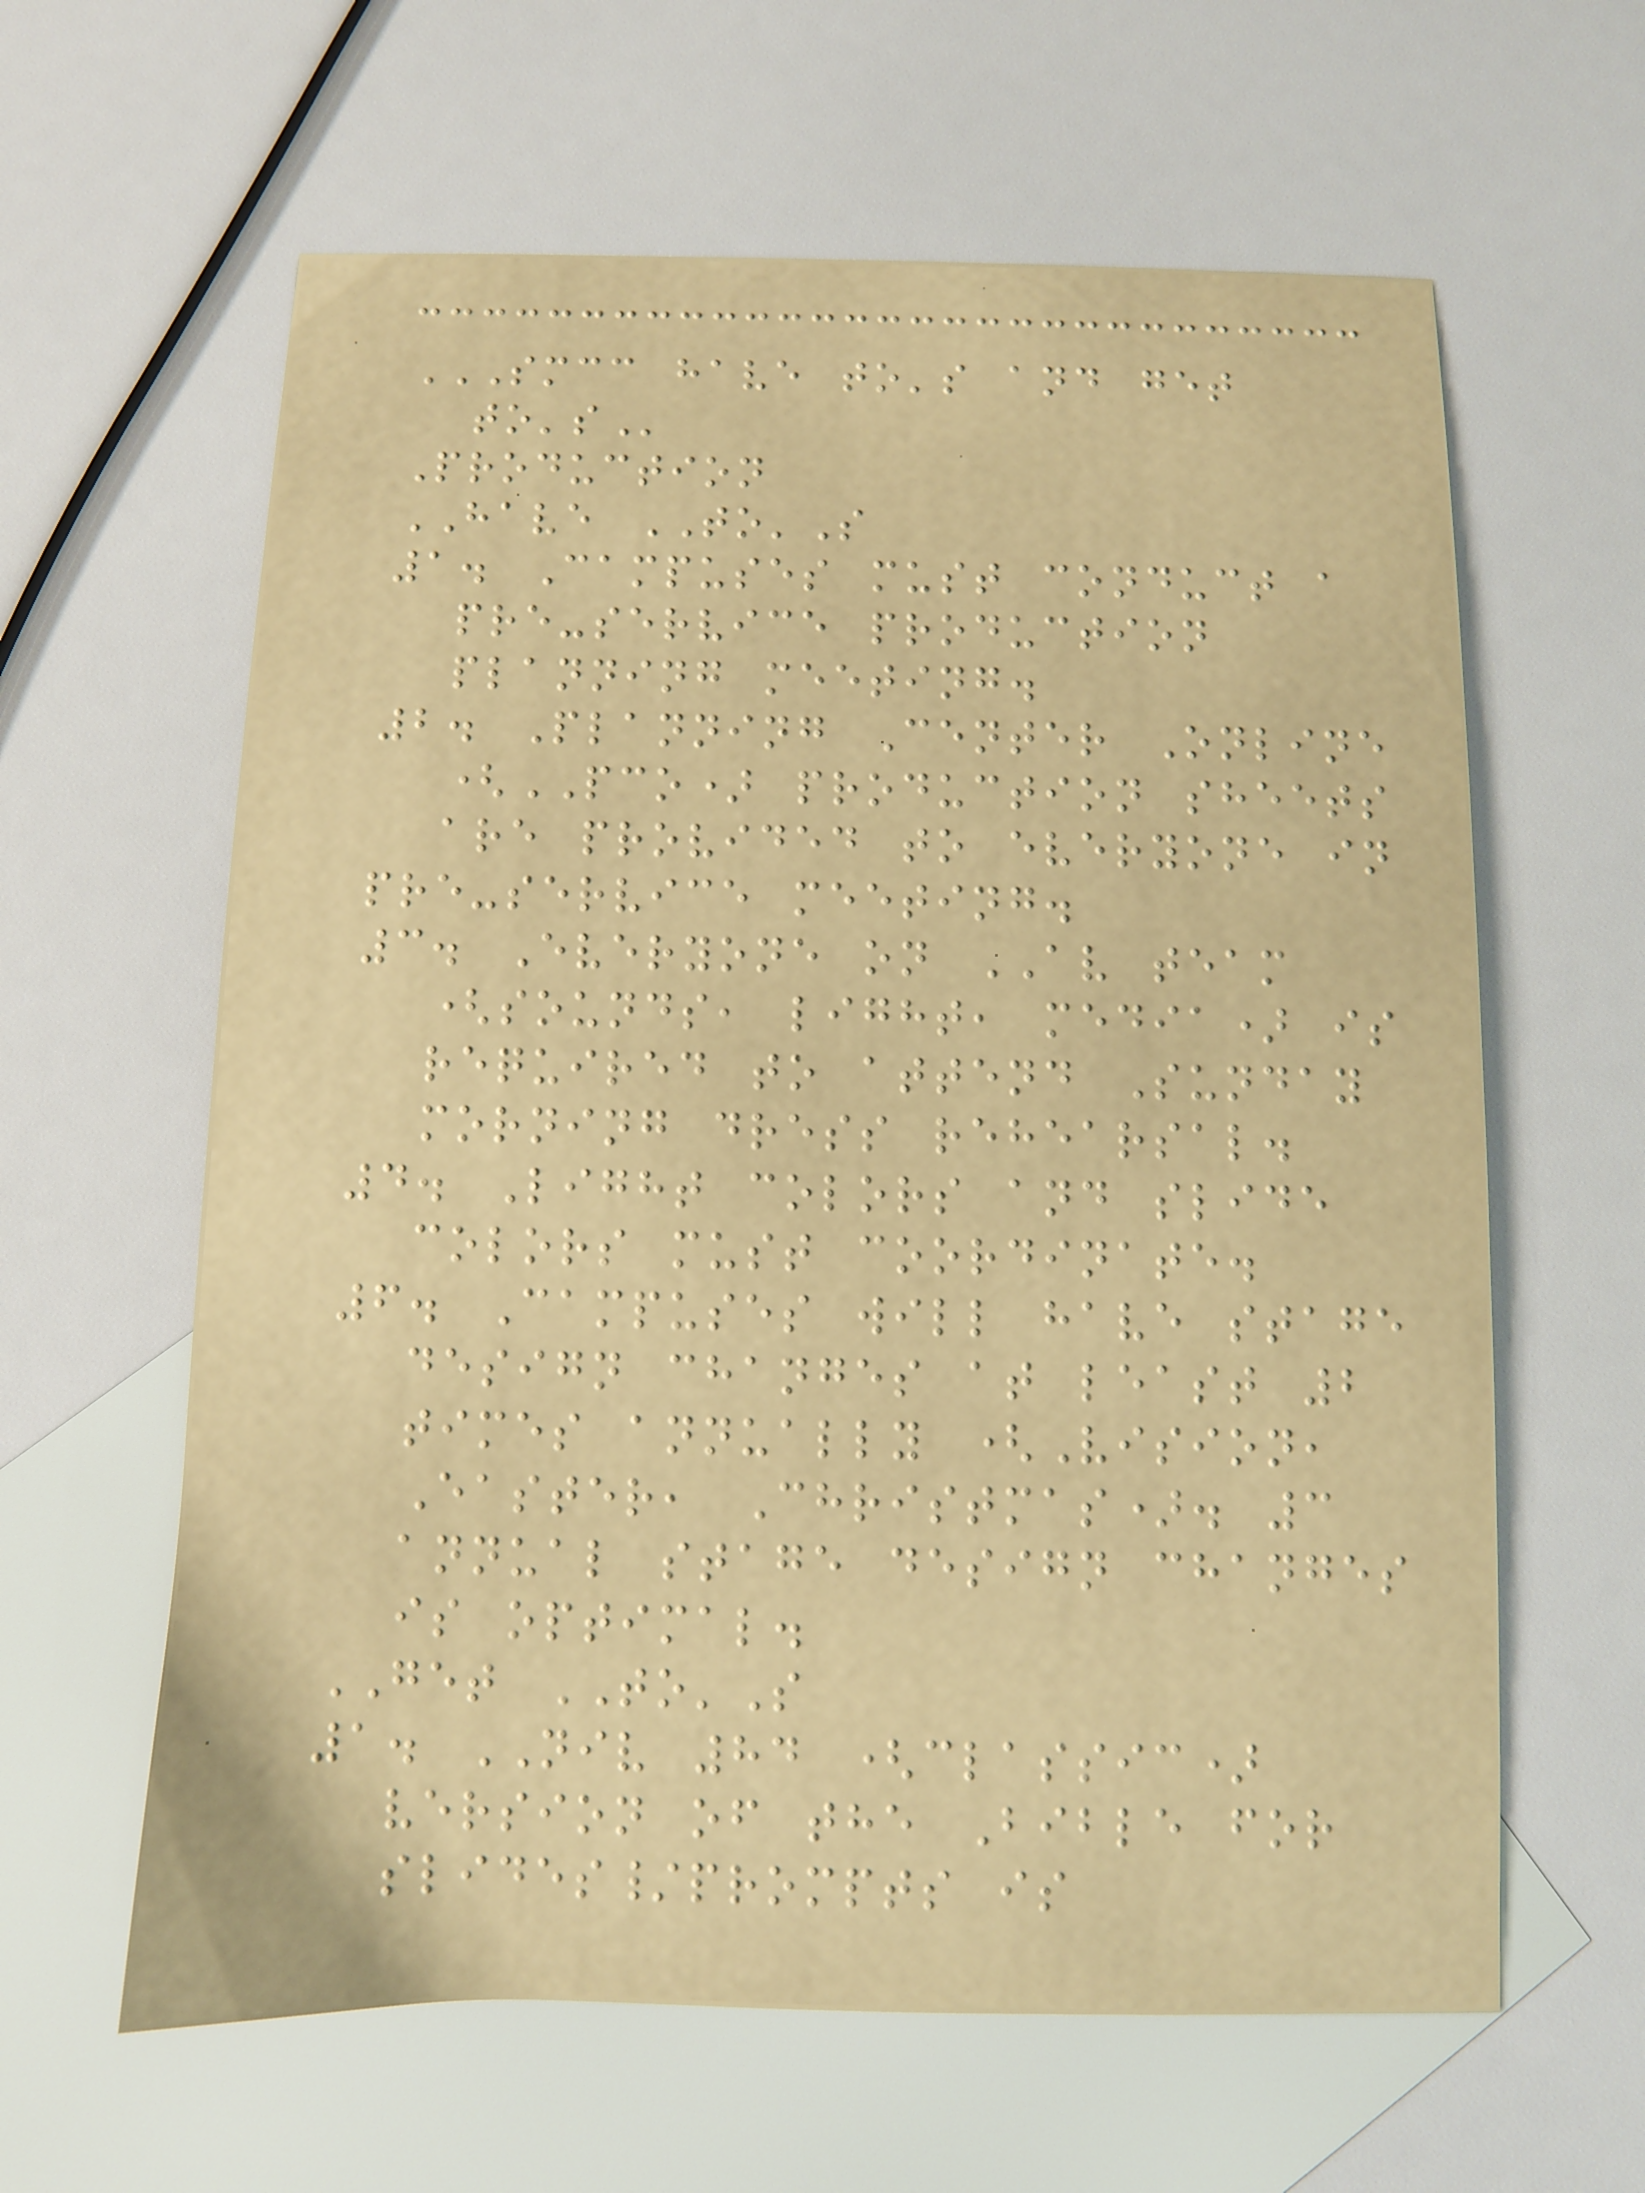SMCC HAVE TO'S AND GET
TO'S
Production
HAVE TO'S
1. Campuses must conduct a
pre-service production
planning meeting.
2. Planning Center Online
(PCO) production sheets
are provided to everyone in
pre-service meeting.
3. Everyone on AV team
(sounds, light, media) is
required to attend Sunday
morning dress rehearsal.
4. Light colors and slide
colors must coordinate.
6. Campuses will have stage
design changes at least 2
times annually (Vision,
Easter, Christmas). 3
annual stage design changes
is optimal.
GET TO'S
1. NIV 84 (classic)
version of the Bible for
slides/prompts is
